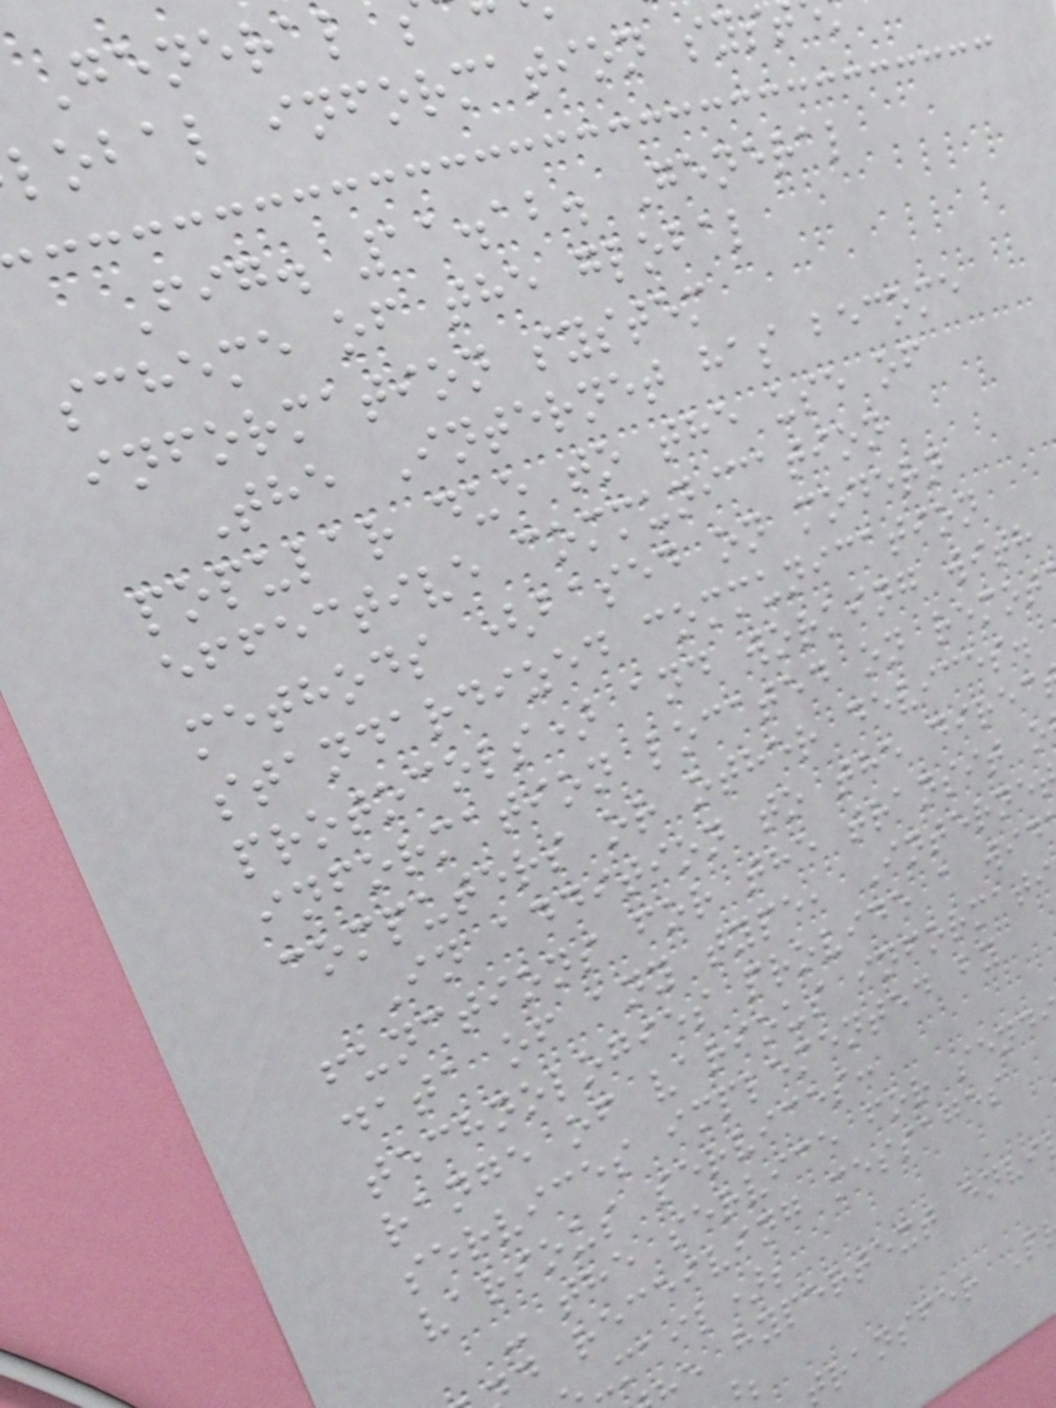General
lobal information sys
Fig. 11.12. General
scheme of the global
information system
The Internet has become
popular due to the use of
effective communication
methods (based on modern
standardized communication
protocols) and working with
information located on remot
computers or other devices.
In addition to the direc
functions for the transit o
data of any type, Interne
technologies provide a wid
range of various informati
services implemented by
various services:
- the service for send
d receiving messages
-mail);
e hypertext envi
transfer P
